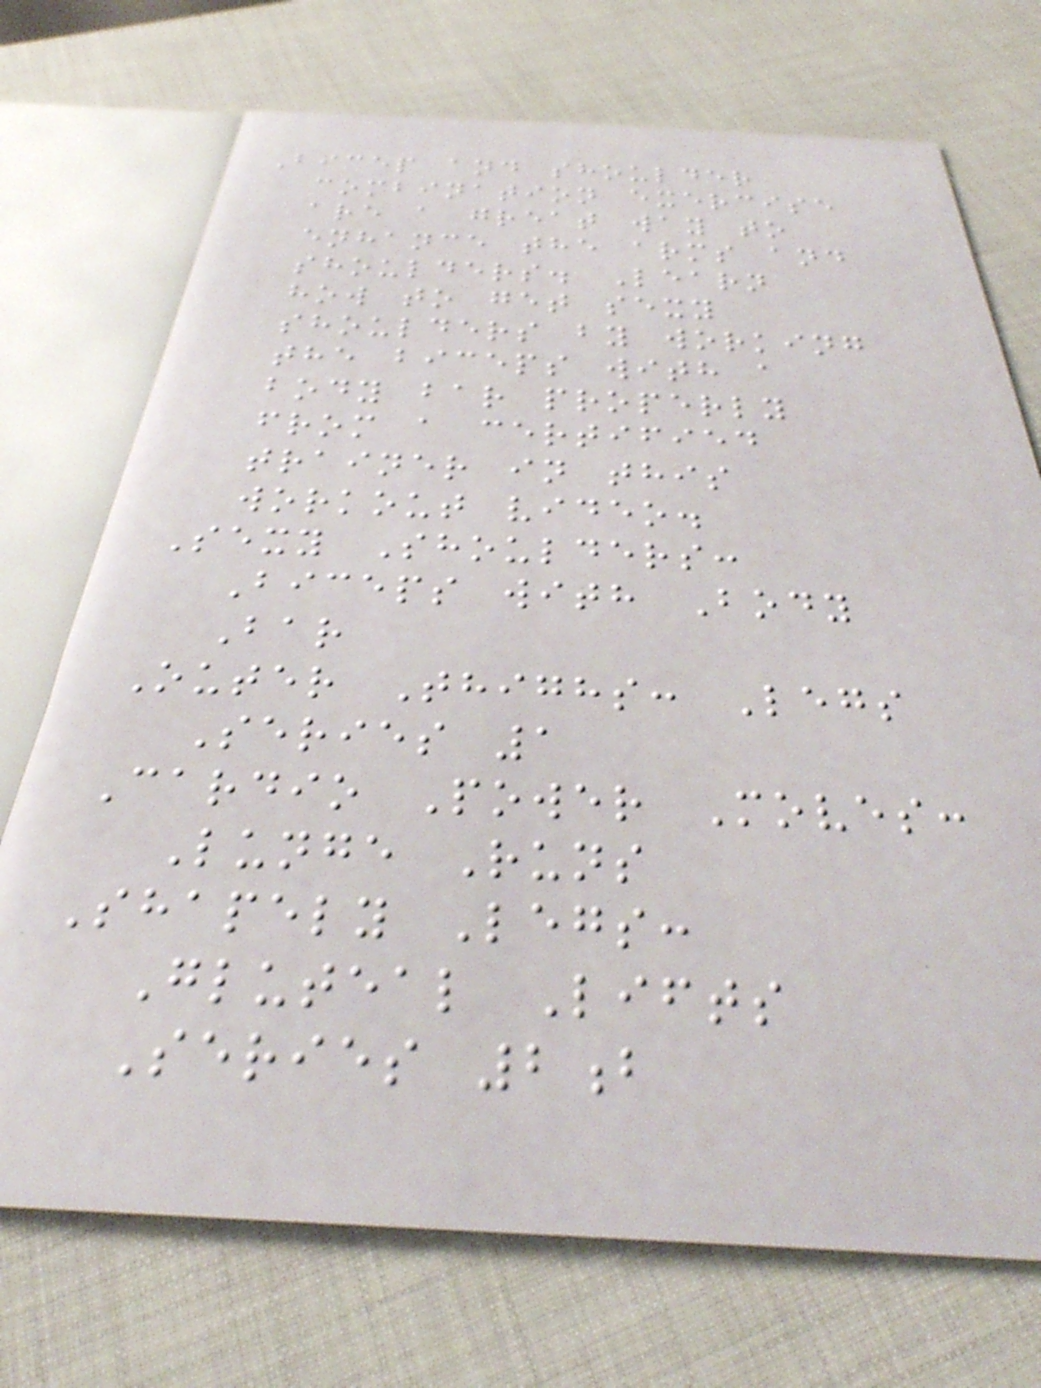Bicep and shoulder
combination exercise
are a great way to
enhance the arms and
shoulders. Learn
how to get sexy
shoulders by working
the biceps with a
body bar properly
from a certified
trainer in this
workout video.
Sexy Shoulders:
Biceps with Body
Bar
Outer Thighs: Legs
Series 1
Cardio Power Moves:
Lunge Runs
Shapely Legs:
Gluteal Lifts
Series 2b
